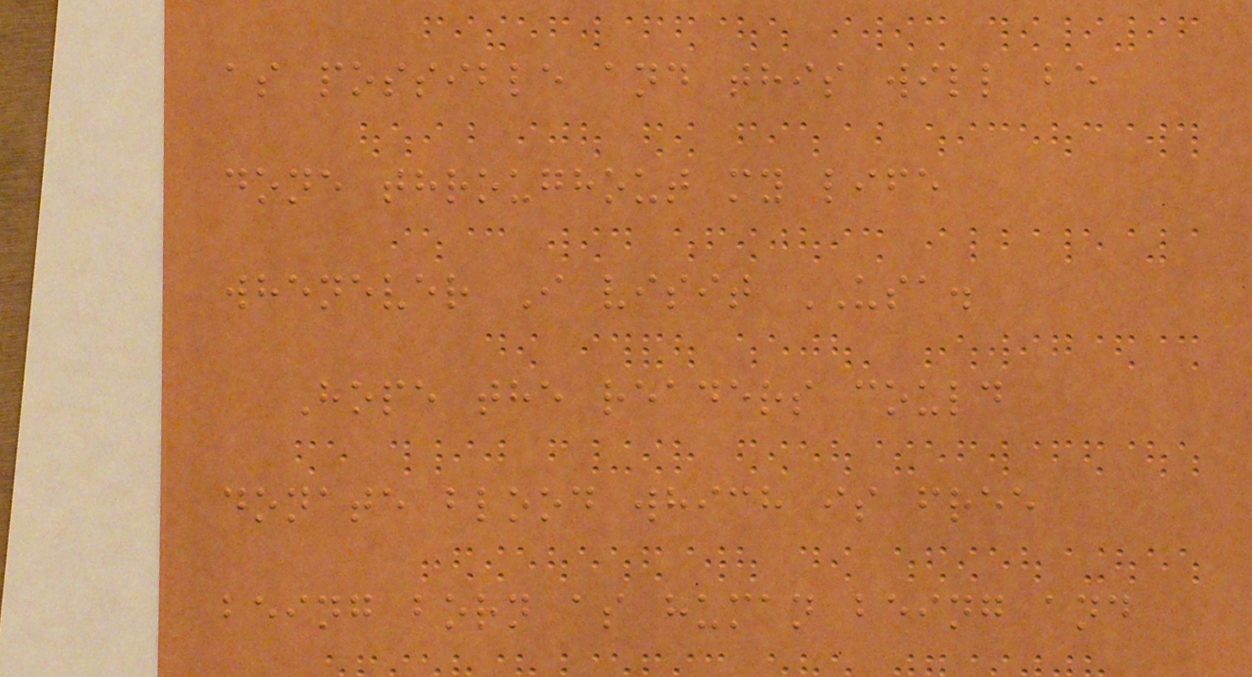as possible and this will be
done throughout my life
whenever I visit USA.
Hope the readers could
donate blood which is free
being born as human being and
